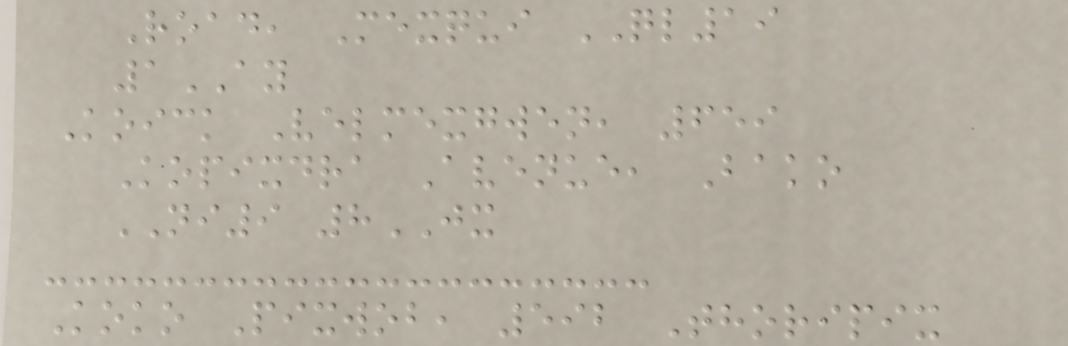Road, Mexqui QL19
1AY
Koick Velmexgwen, 659
Kopixdra Avenue, Bako
NI9 8JX
Koko Pixwob, 592 Thoripix
